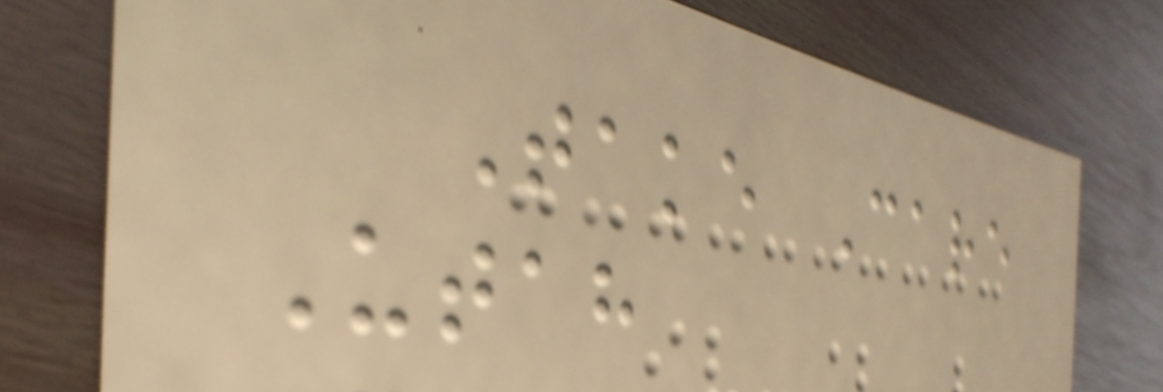Take Care
Utah
